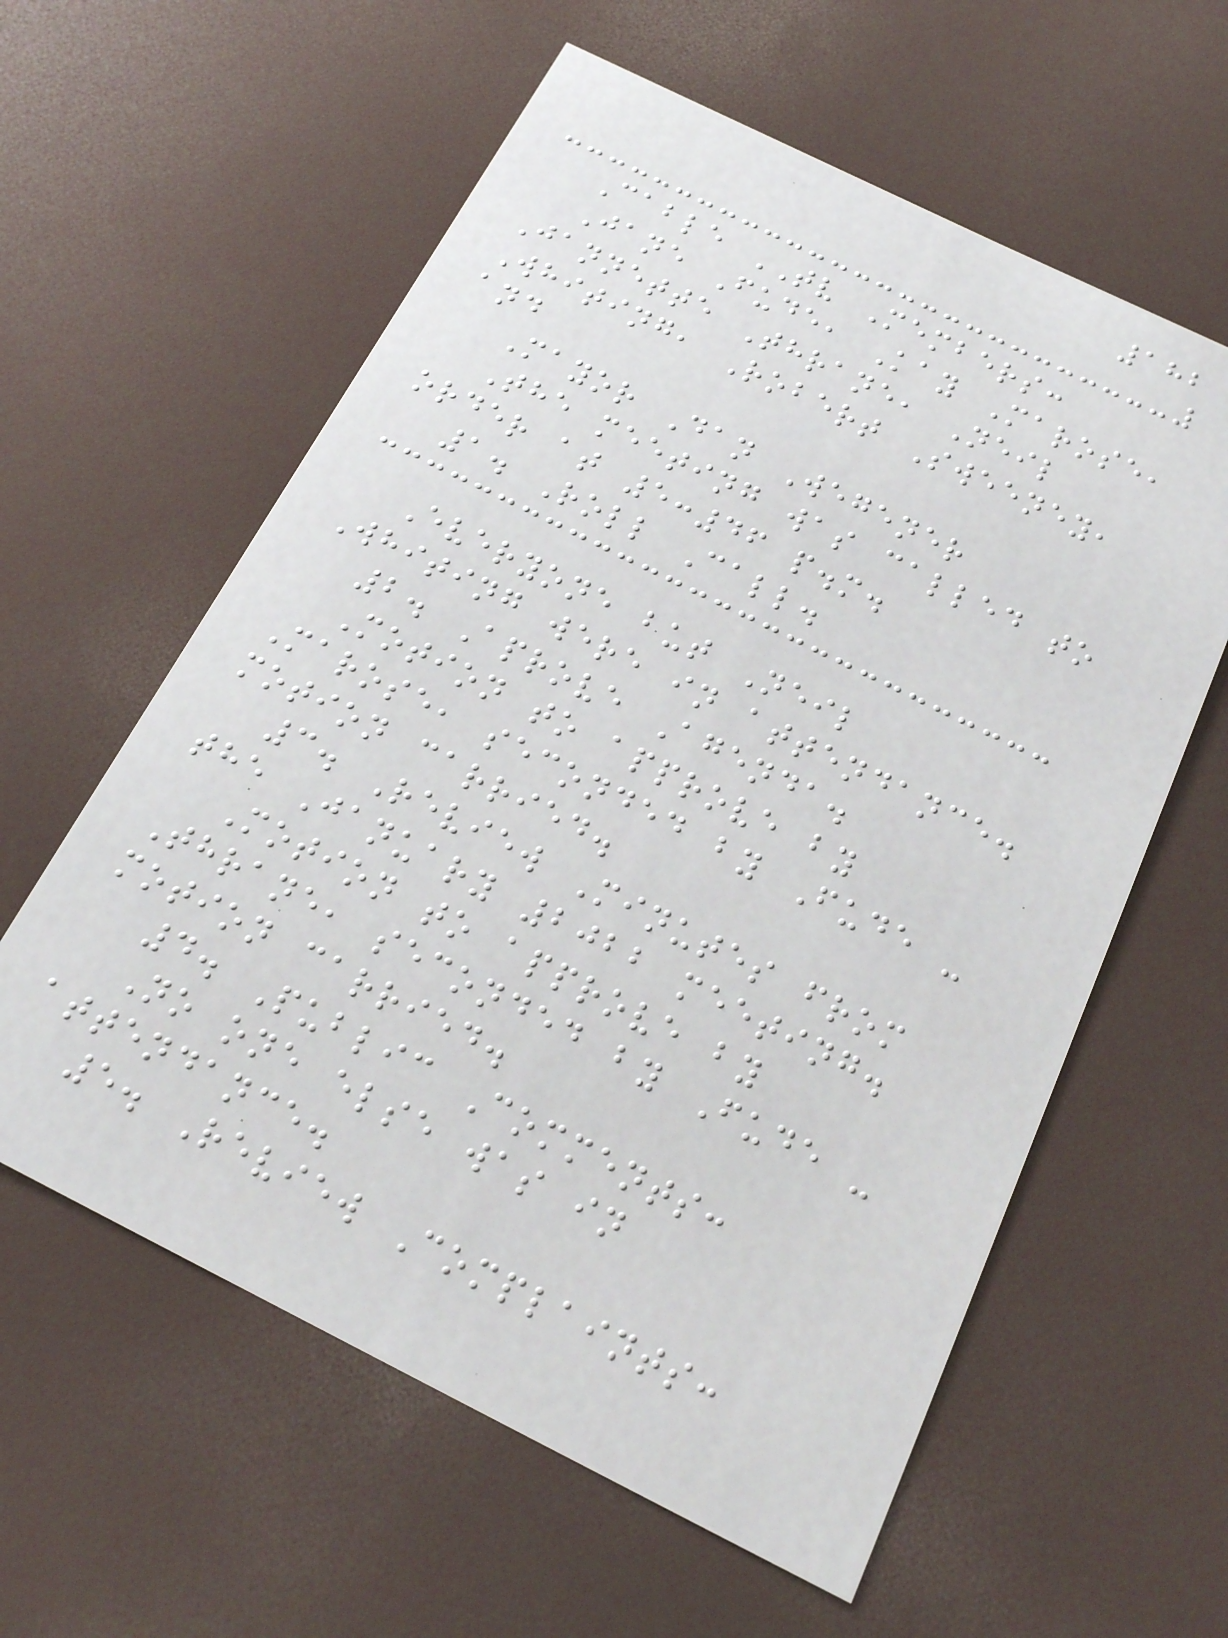182
Cable TV Members:
Jane Fude, Kay Marose,
Jannette Thrane, Neil
Whiting, Robert Sweeney,
and
Mayor Dan Wegener
The meeting was called to
order at 5:46 p.m.
1. Roll Call.
Everyone but Neil
Whiting were in attendance.
2. Aprove Agenda.
Motion to approve by
Marose, seconded by Fude -
motion carried.
3. Review Minutes from
the January 2022 meeting.
Motion to approve by
Thrane, seconded by Fude -
motion carried.
4. Public Comments:
No one else was in
attendance.
5. Review Complaints:
